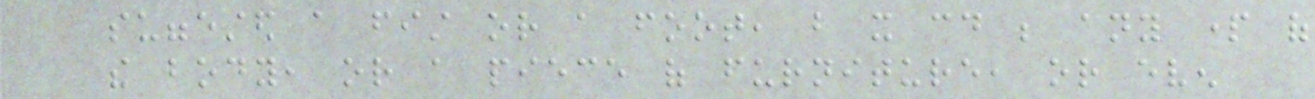suggested a fist or a foot, but it could be any part of
the body, or a piece of furniture, or even
